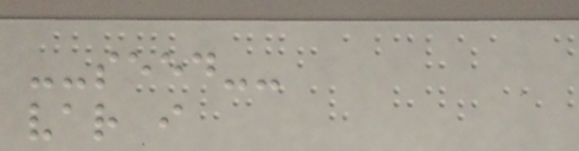--seed--
var i
